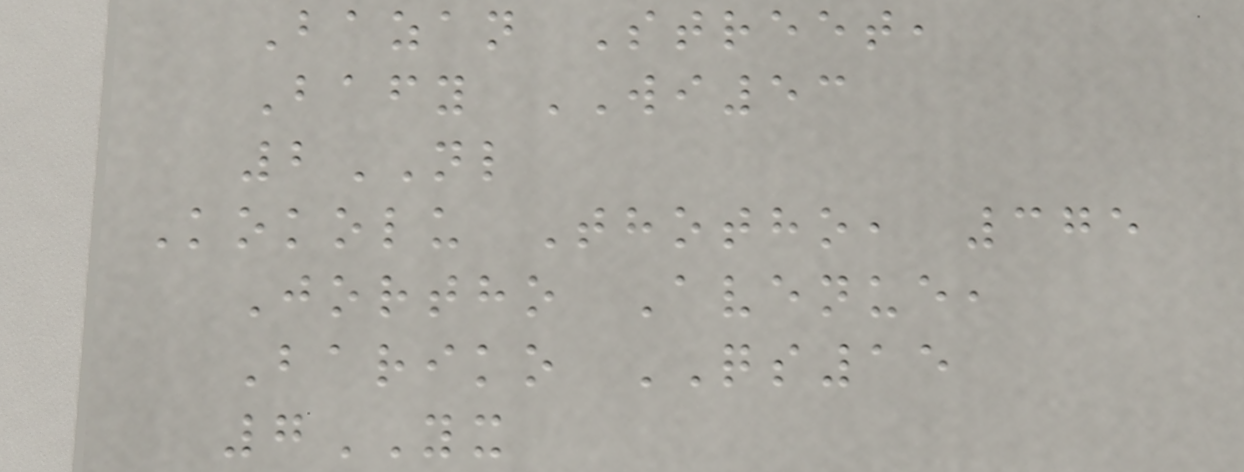Bazan Street,
Bafy WI53
2NL
Kokolu Thotho, 375
Jortho Avenue,
Bariko QS15
7YX
